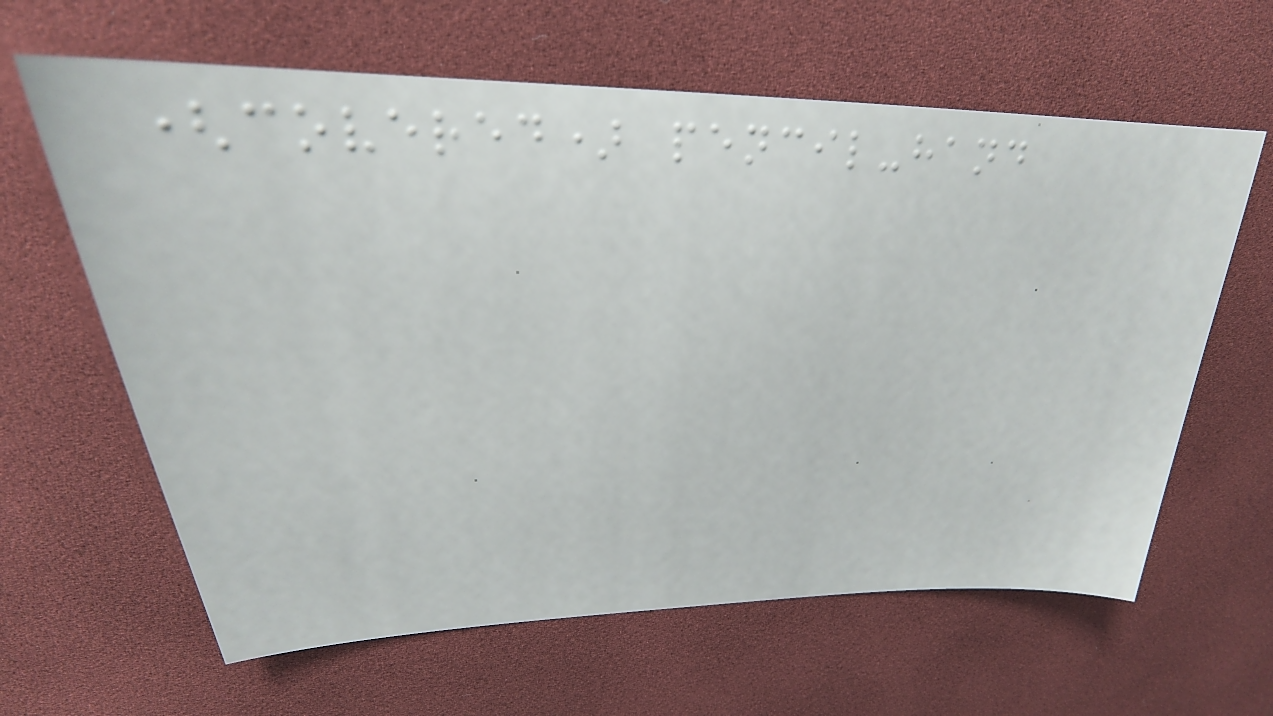(covered) pencil-hand
